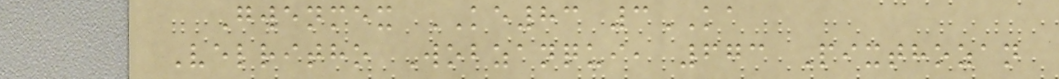Gwenmex KE83 3KA
Velritho Wobzanqui, 673 Pixthozan
